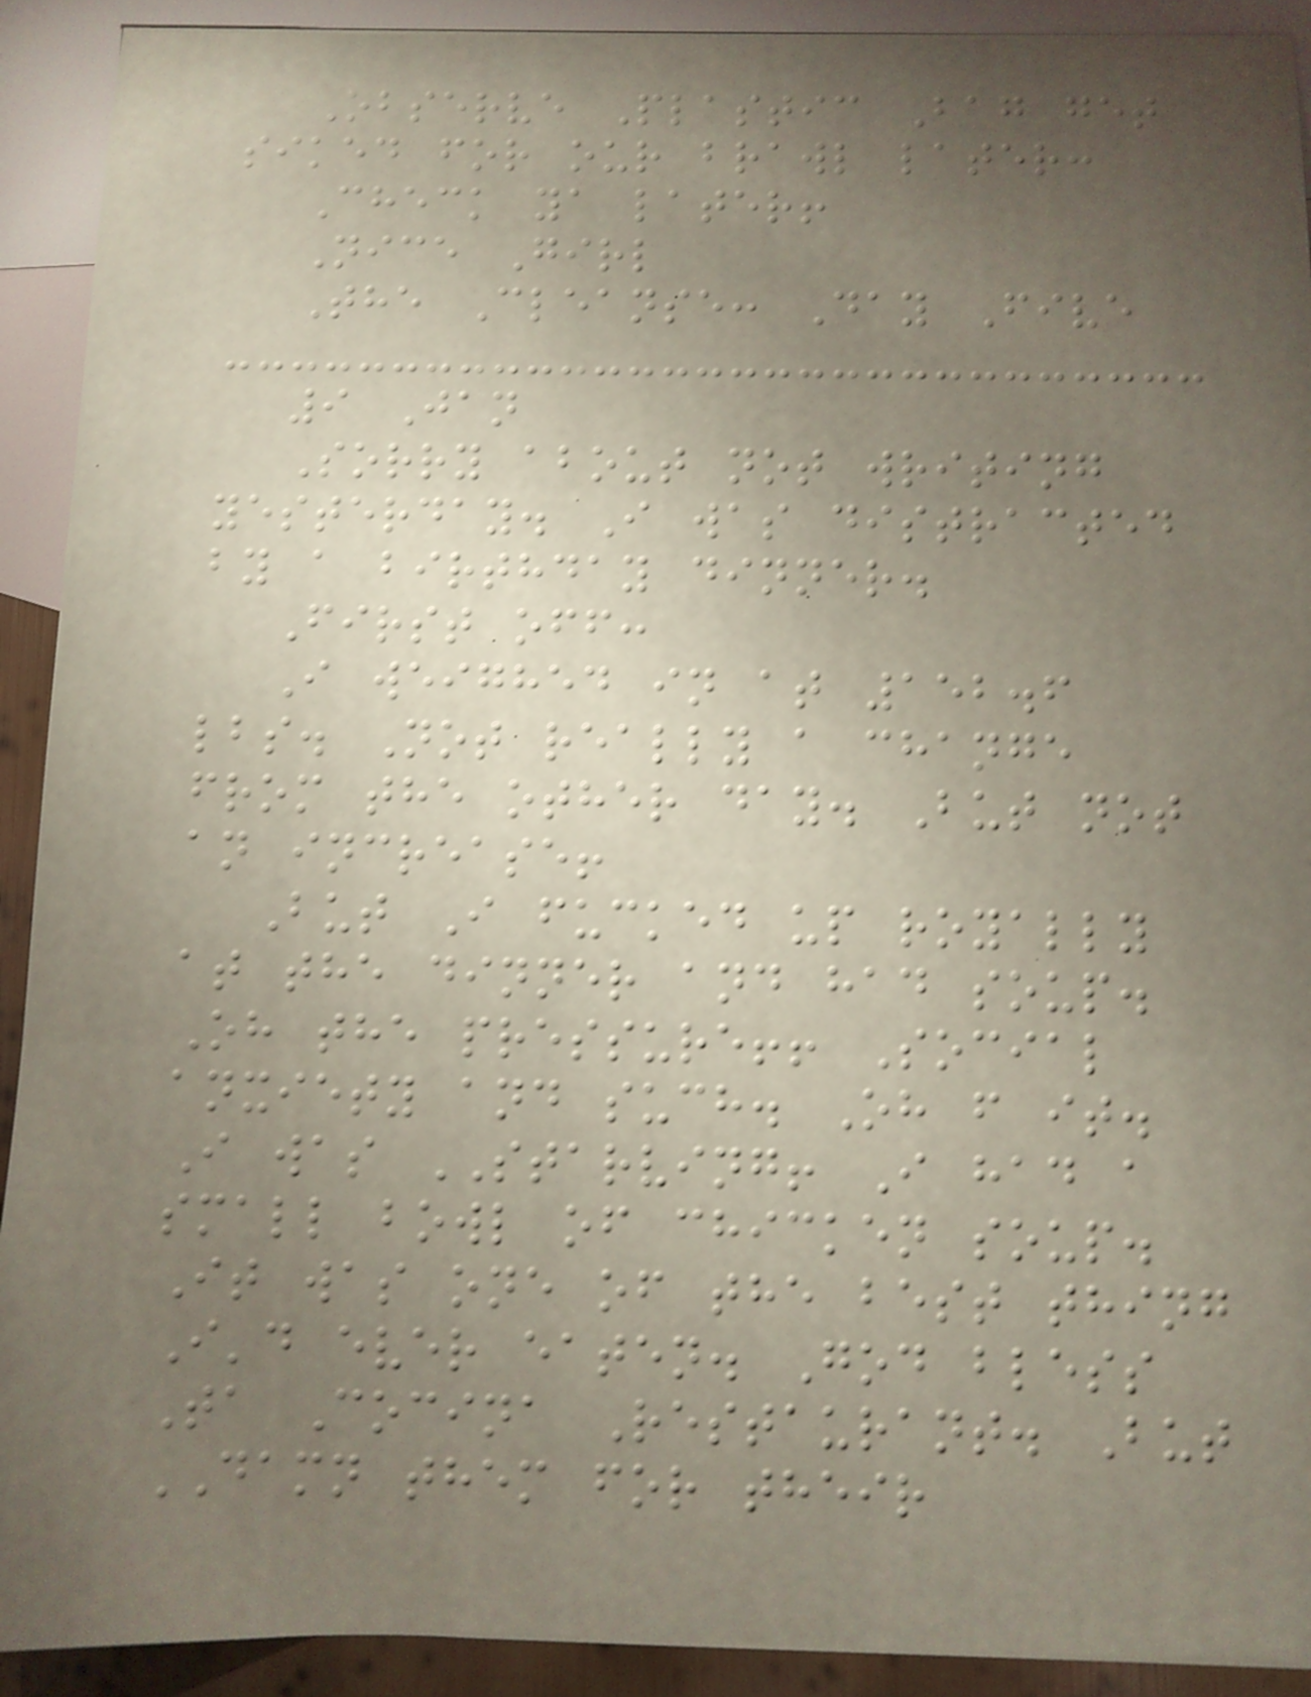Observe Plastic Bag get
siked for our brawl later:
Check ya later!
Nice Girl
The Cleanse: Day Five
9 Jan
Sorry about not writing
yesterday. I was distracted
by a birthday dinner.
First off:
I weighed in at 152.6
lbs. Not really a change
from the other day. But not
an increase!
But I fucked up royally
at the dinner and had soup.
Oh the pressure!! Social
anxiety and such. Oh f it.
I was STARVING! I had a
small bowl of chicken soup.
It was one of the best thing
I'd ever eaten. God bless
Ta Cocina Restaurant. But
DAMN them for their
